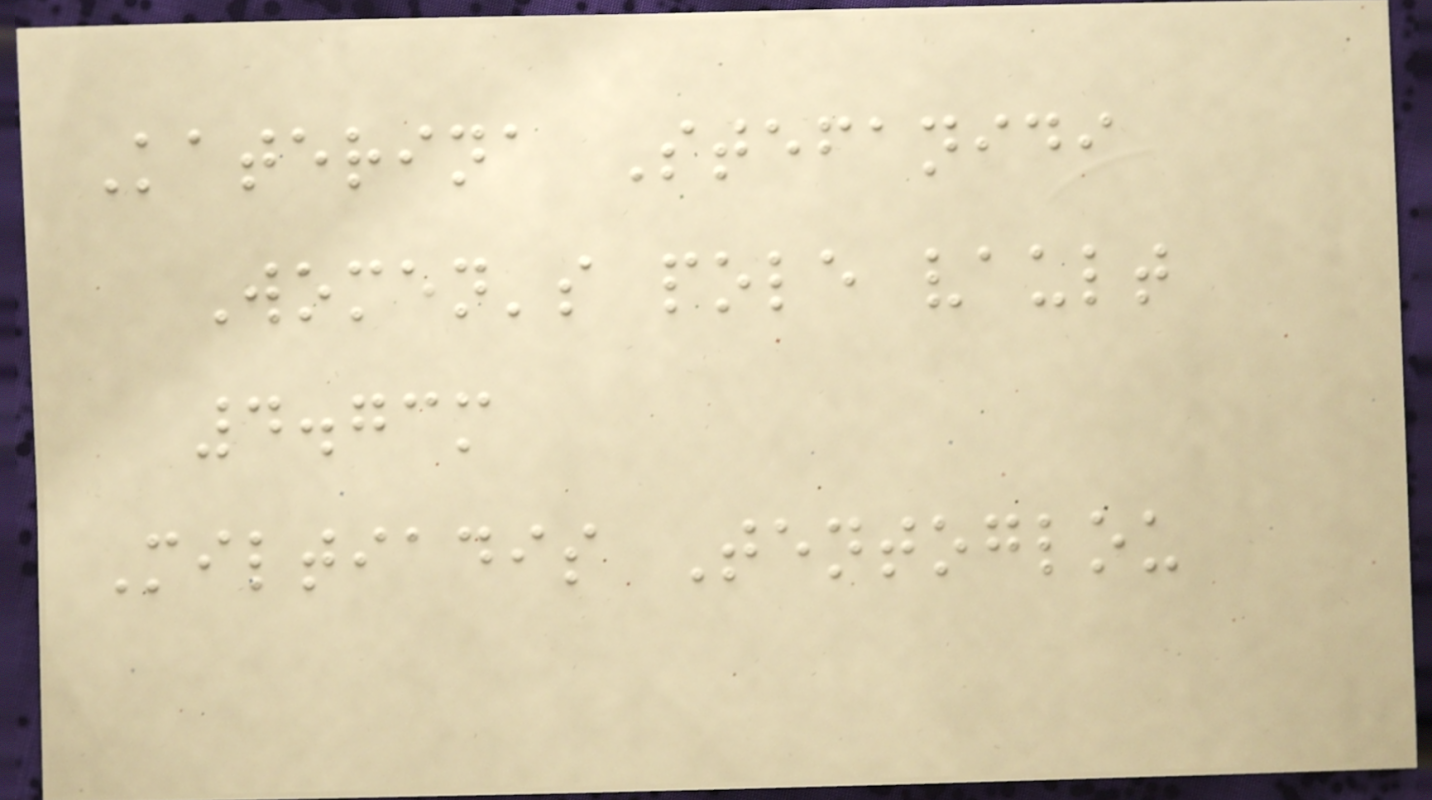Katerina Stefanidi
Women's pole vault
4.73m
Miltiadis Tentoglou
